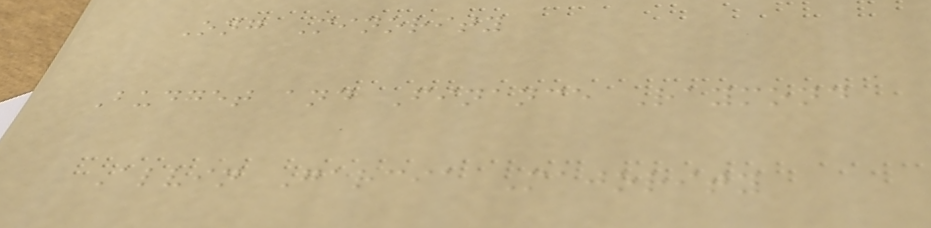Ong Minority
Budget and Finance Raymond
Alvin Garcia Majority
